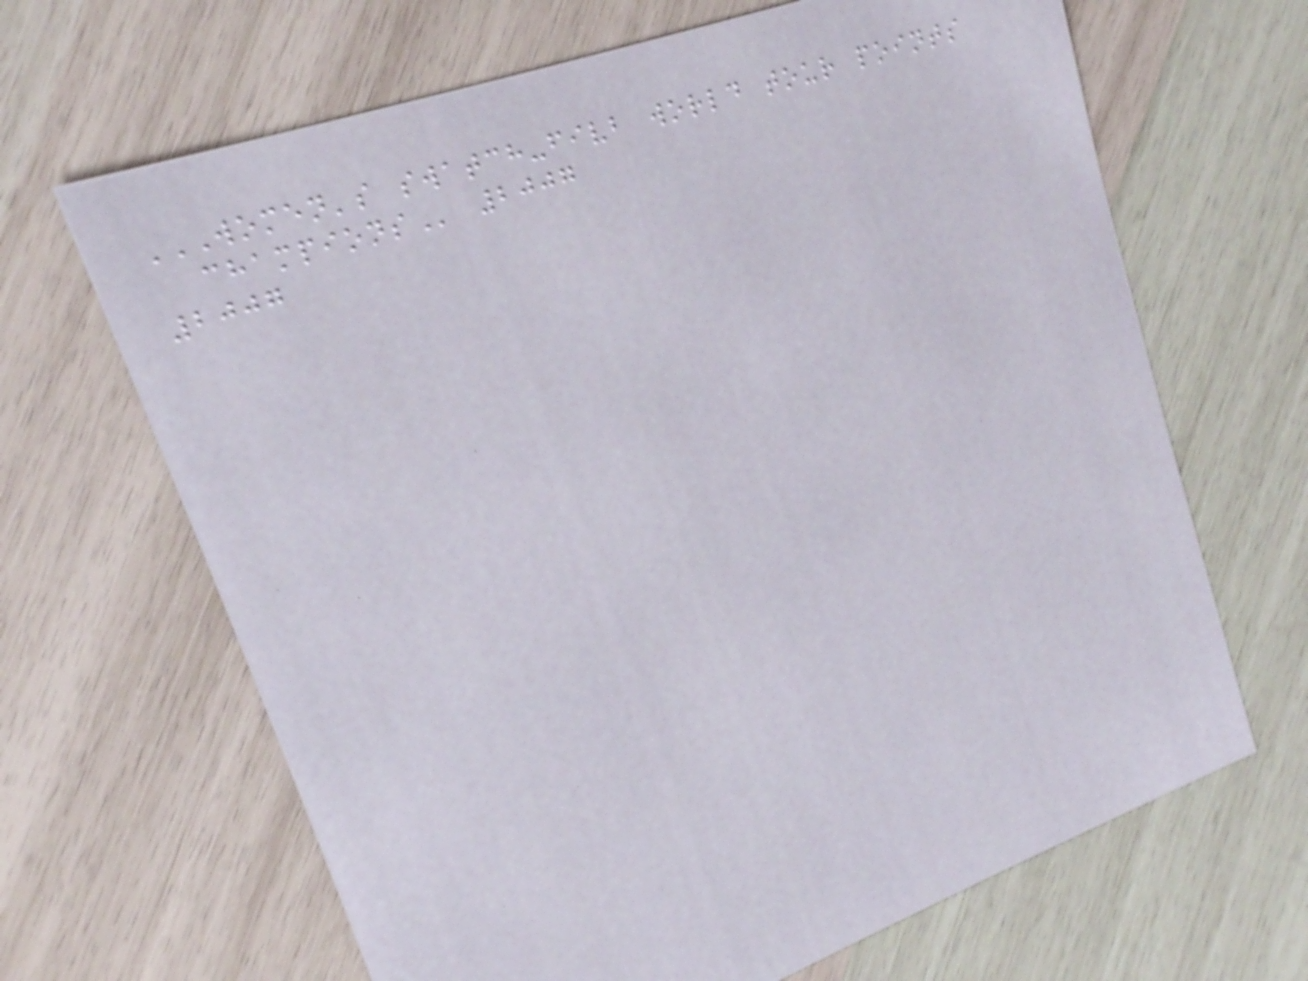WOMEN'S SWATCH-FIVB WORLD TOUR POINTS
CHAMPIONS 2007
2007
